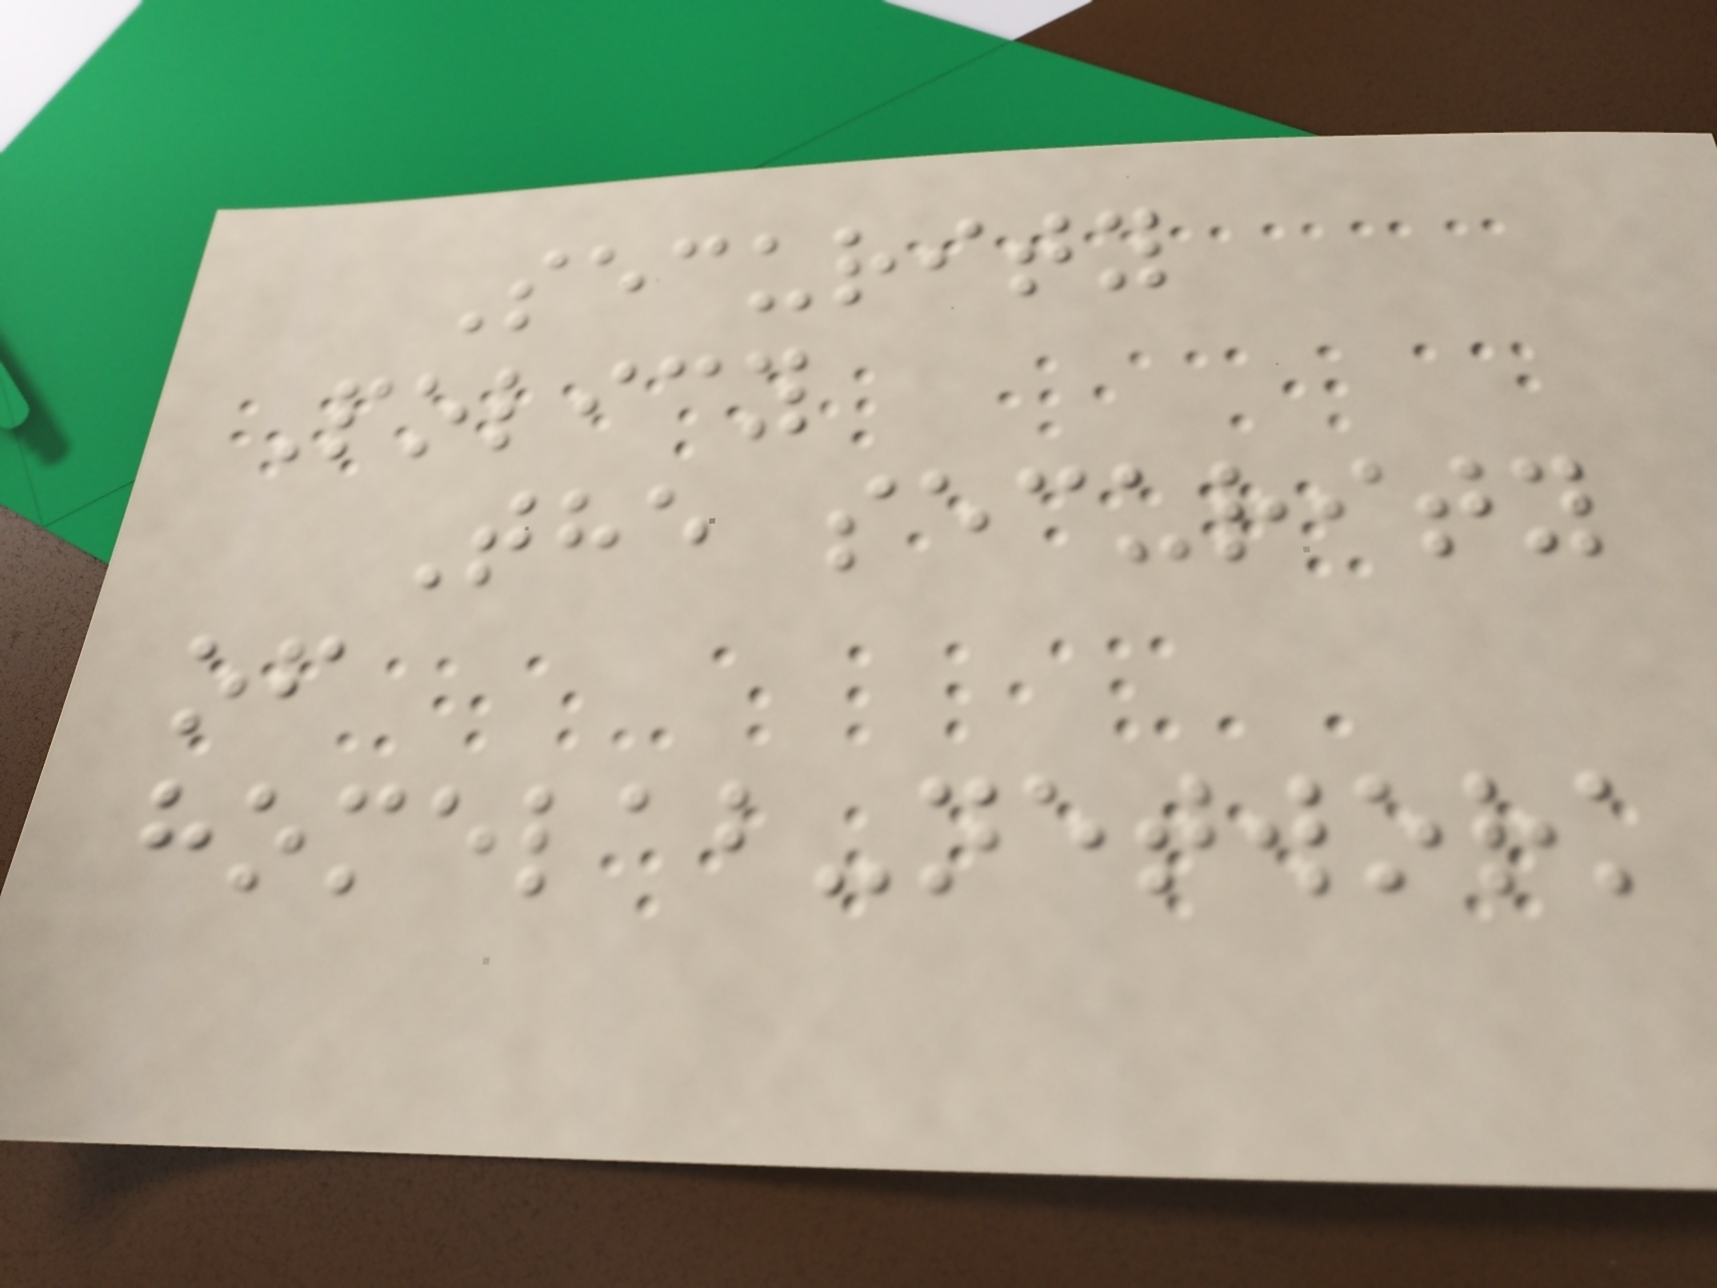Security
Policy
The security
of
homelab-network
